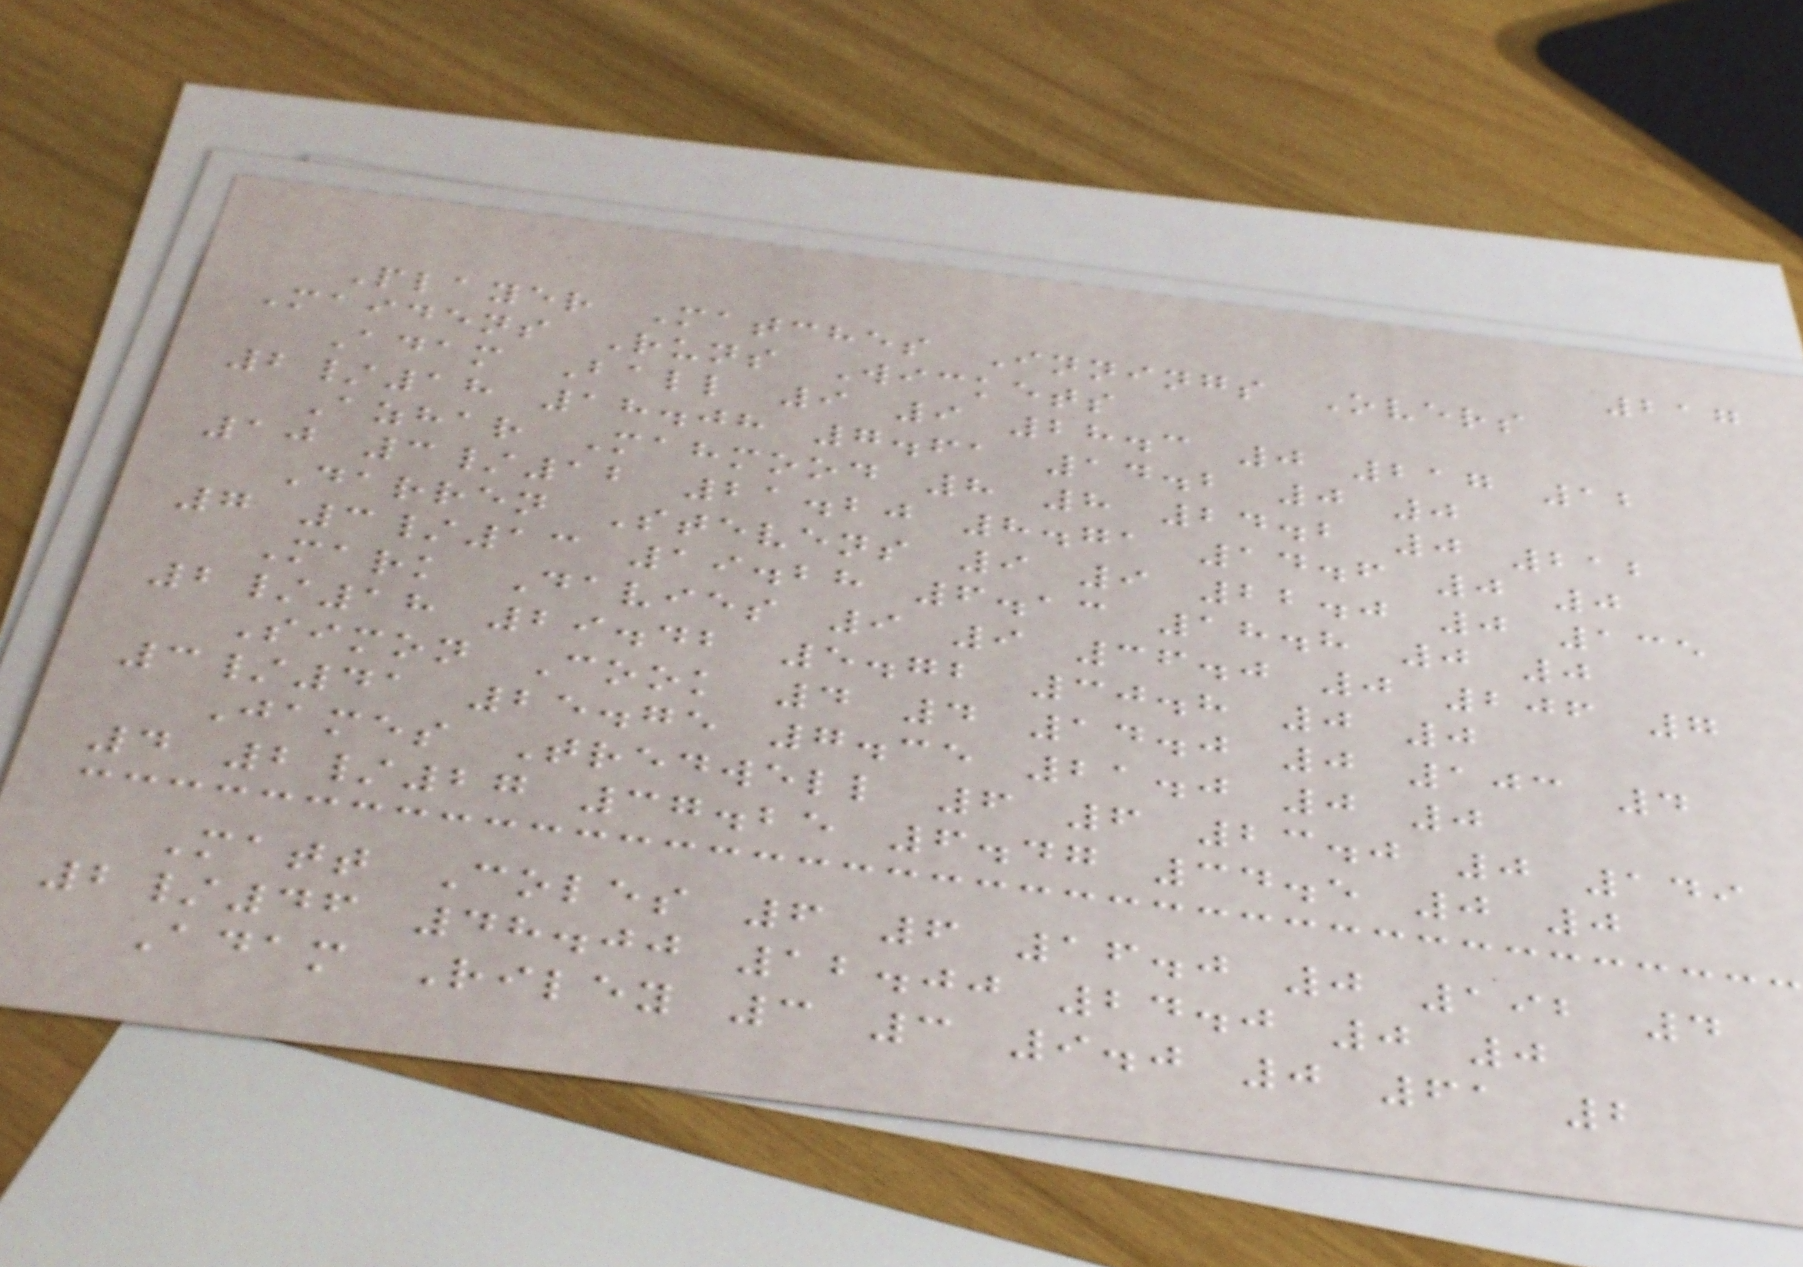217
Player Matches Innings Overs
Maidens Runs Wickets
Adam Ball 9 9 28.3 0 217 12
2/18 18.08 7.61 14.2 0 0
Azhar Mahmood 8 8 24.2 0 212
10 3/12 21.20 8.71 14.6 0 0
Darren Stevens 9 9 22.0 0 135
7 3/13 19.28 6.13 18.8 0 0
Mark Davies 9 9 36.0 0 206 7
2/18 29.42 5.72 30.8 0 0
Simon Cook 4 4 14.0 0 103 4
3/41 25.75 7.35 21.0 0 0
James Tredwell 6 6 23.0 0 149
4 2/27 37.25 6.47 34.5 0 0
Matt Coles 6 6 16.0 0 192 4
2/46 48.00 12.00 24.0 0 0
Adam Riley 3 3 9.0 0 61 2
